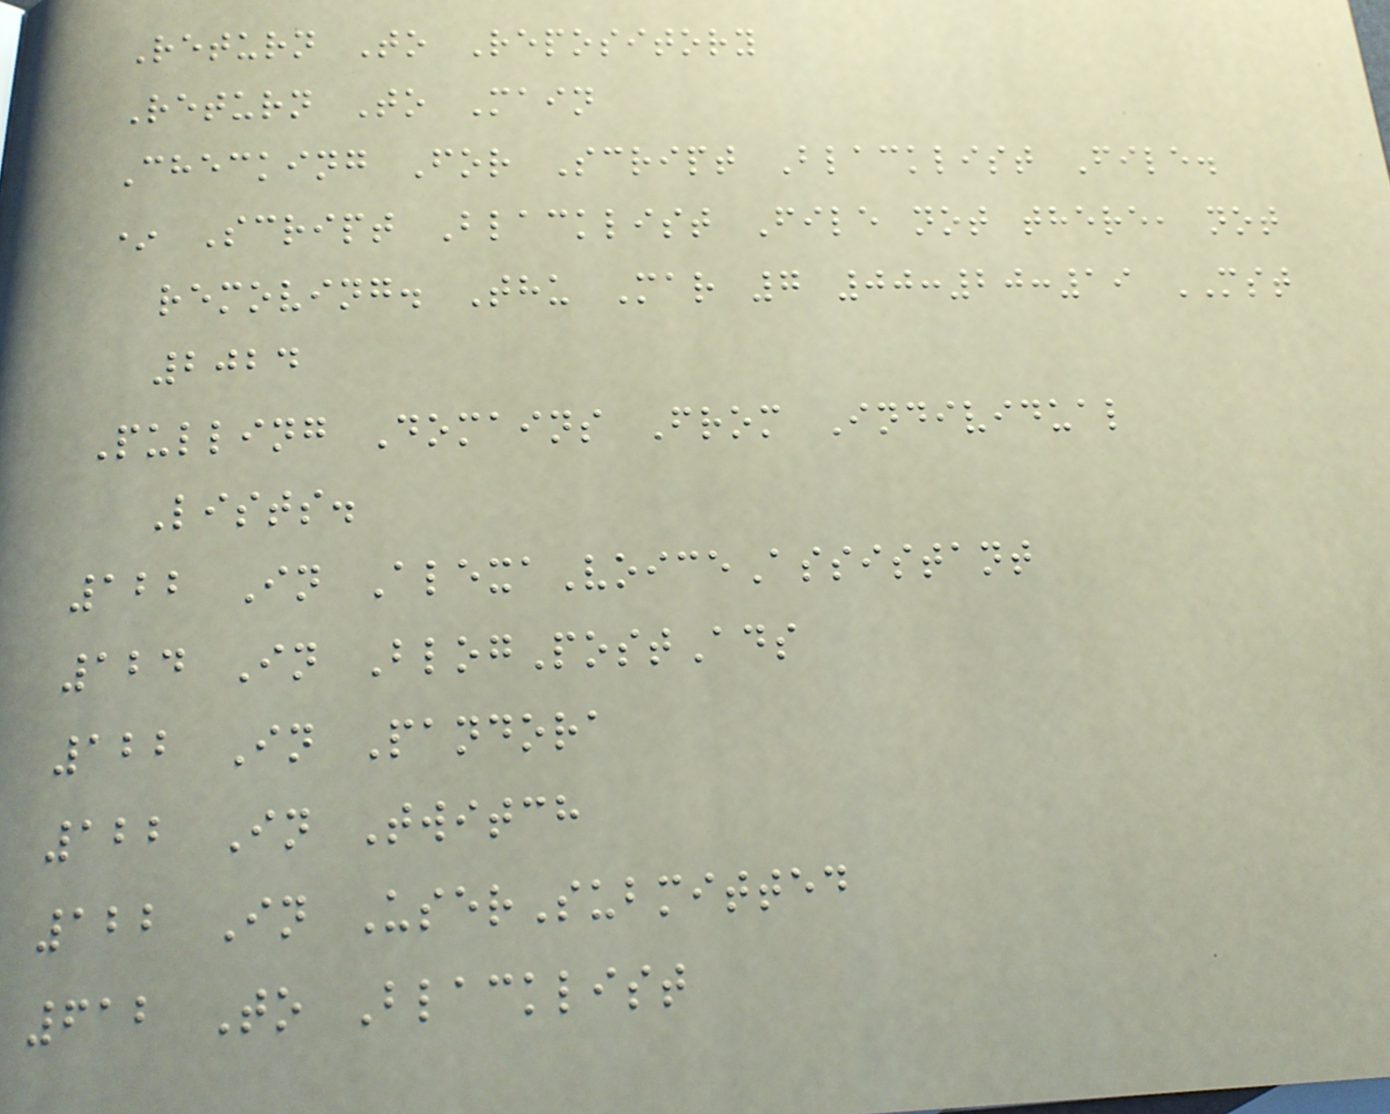Return To Repository
Return To Main
Checking For Script Blacklist File.
* Script Blacklist File not there, not
removing. Thu Mar 7 00:20:19 MST
2024
Pulling Domains From Individual
Lists.
122 In AlexaVoiceAssistant
124 In BlogPostAds
122 In Pandora
122 In Twitch
122 In UserSubmitted
612 To Blacklist
